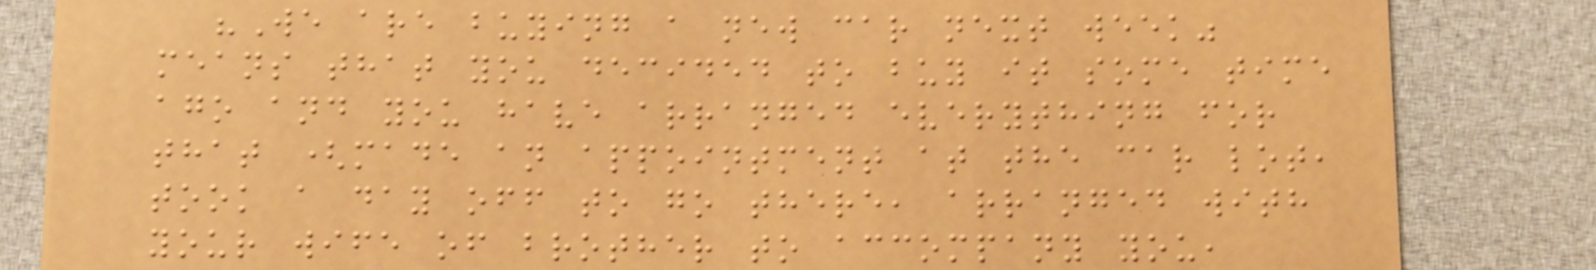"We are buying a new car next week"
means that you decided to buy it some time
ago and you have arranged everything for
that (made an appointment at the car lot,
took a day off to go there, arranged with
your wife of brother to accompany you,
